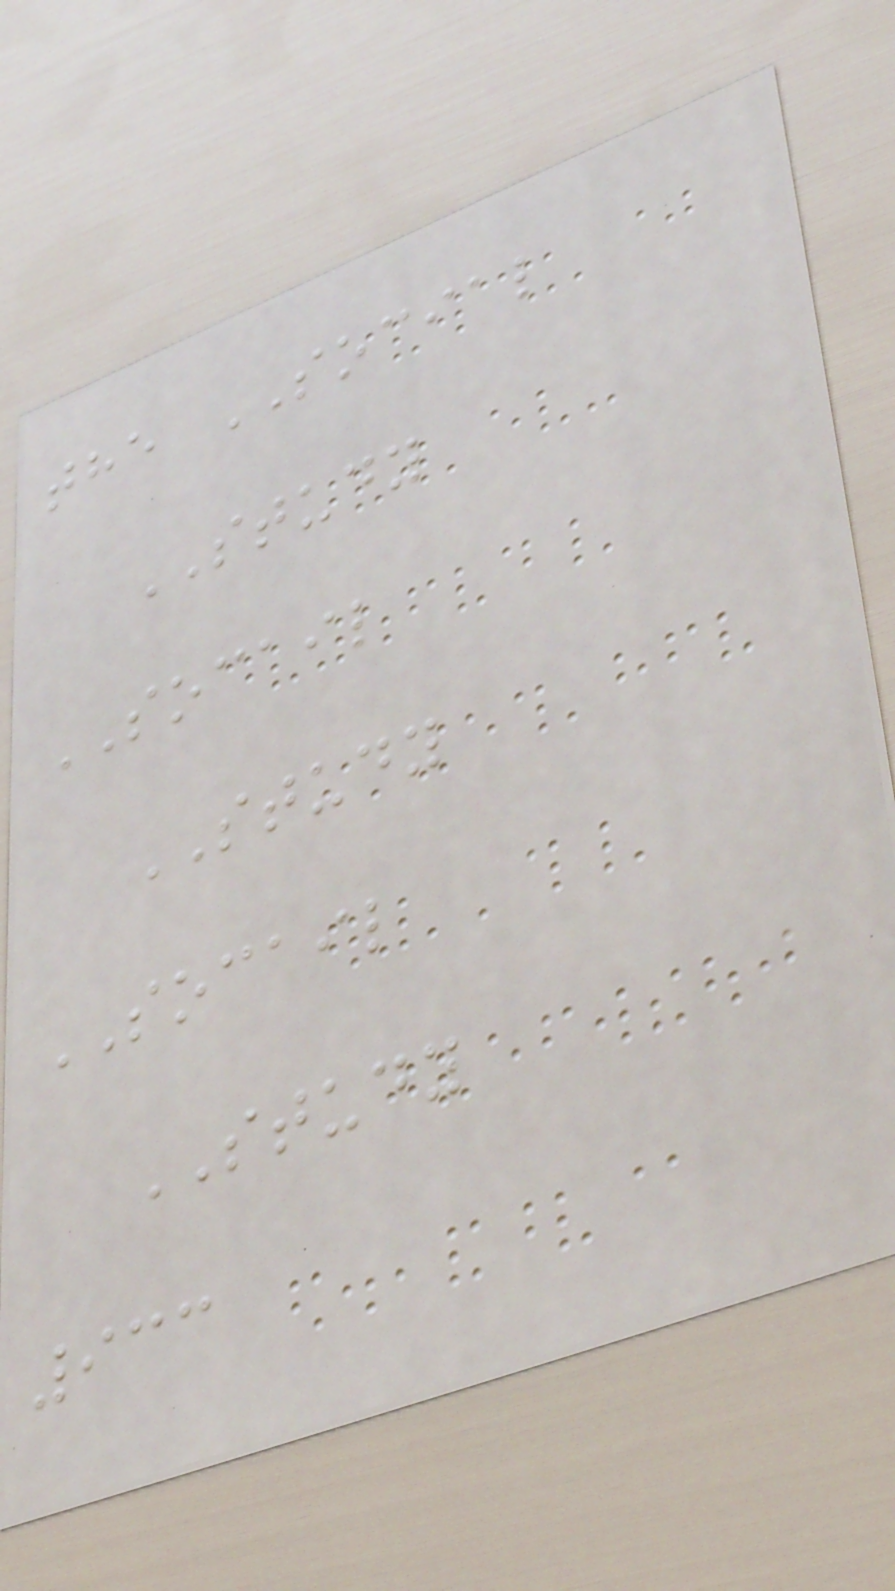the SOCIAL
STUDY
SOCAIL
STUDY
SOCAIL
STUDY
933
